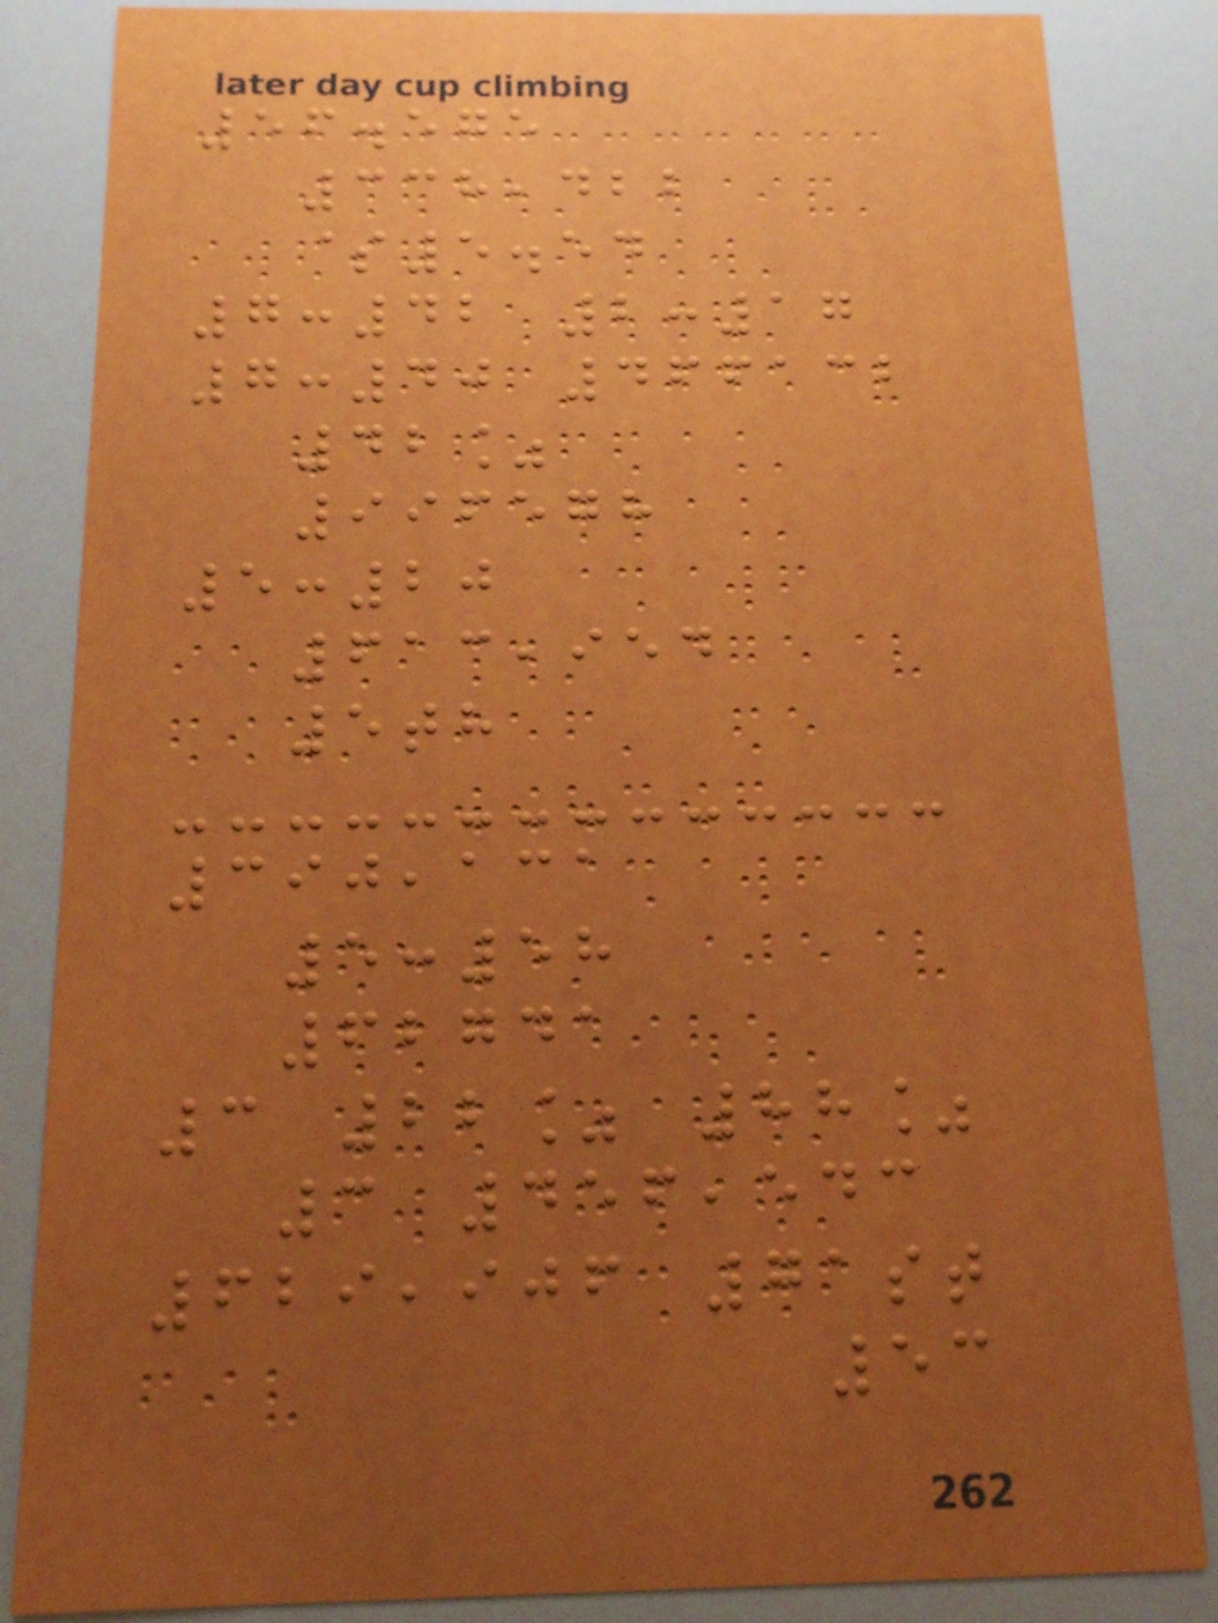56.575
338,422
$5.54
7:42 2:17
7:40 466132
42%
996578
5:20
613,954
5th
390,131
5:58
62741
3 22% 88%
3 456,543
629,906 71st
53
